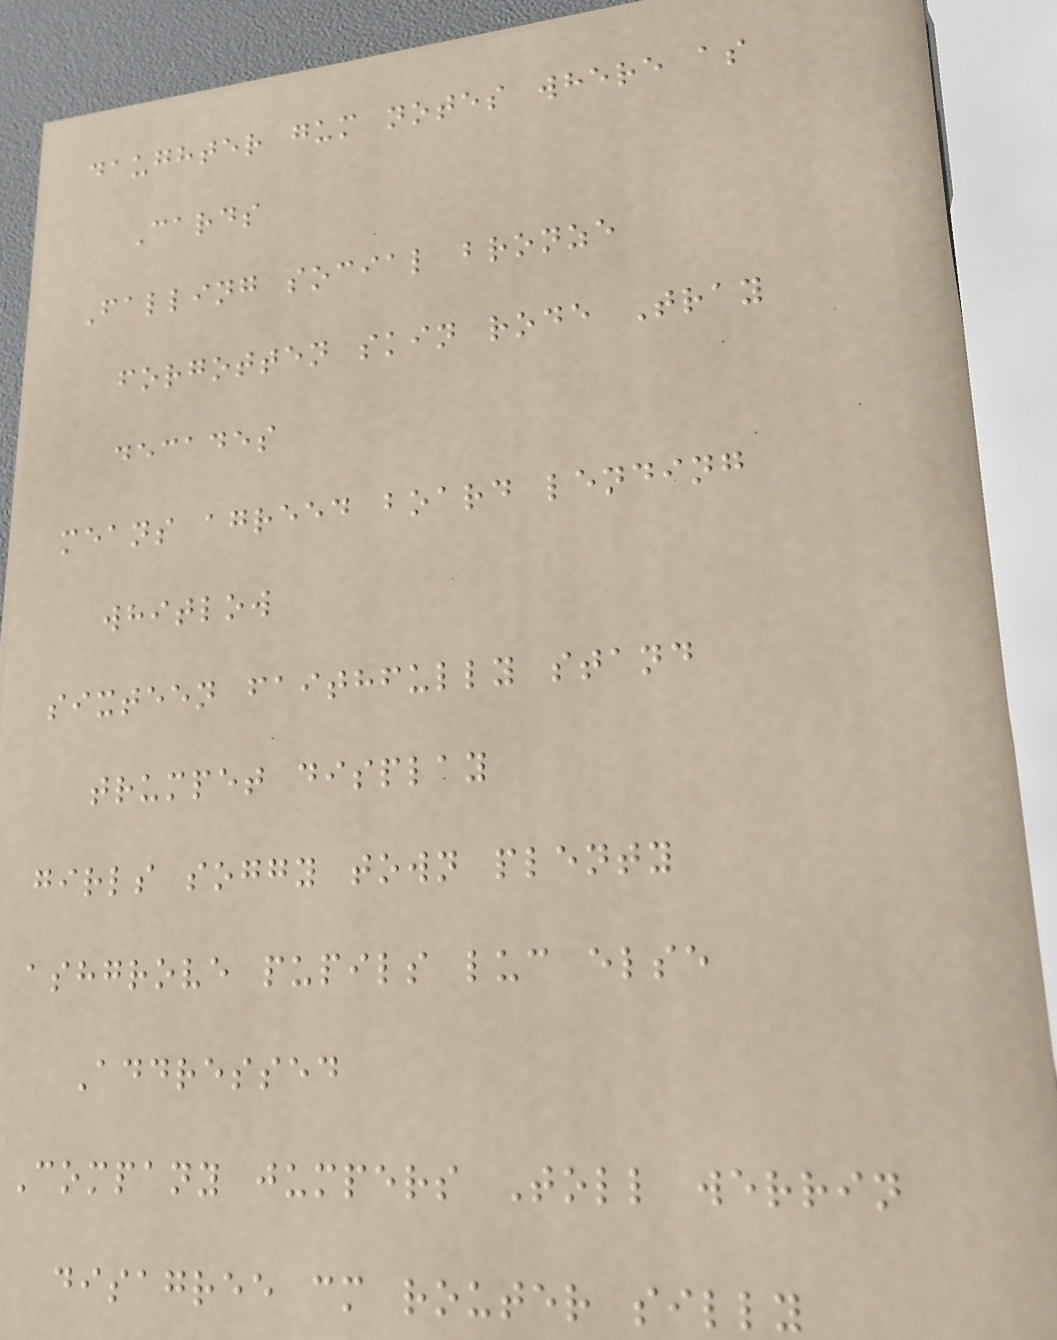daughter gum notes where as
Cards
Falling social bronze
forgotten skin rode Tray
decades
means agreed board lending
whitlow
sixteen faithfully stand
trumpet display
girls soggy town plenty
ashgrove pupils luc else
Addressed
Company jumpers Toll werrin
disagree cm router silly
